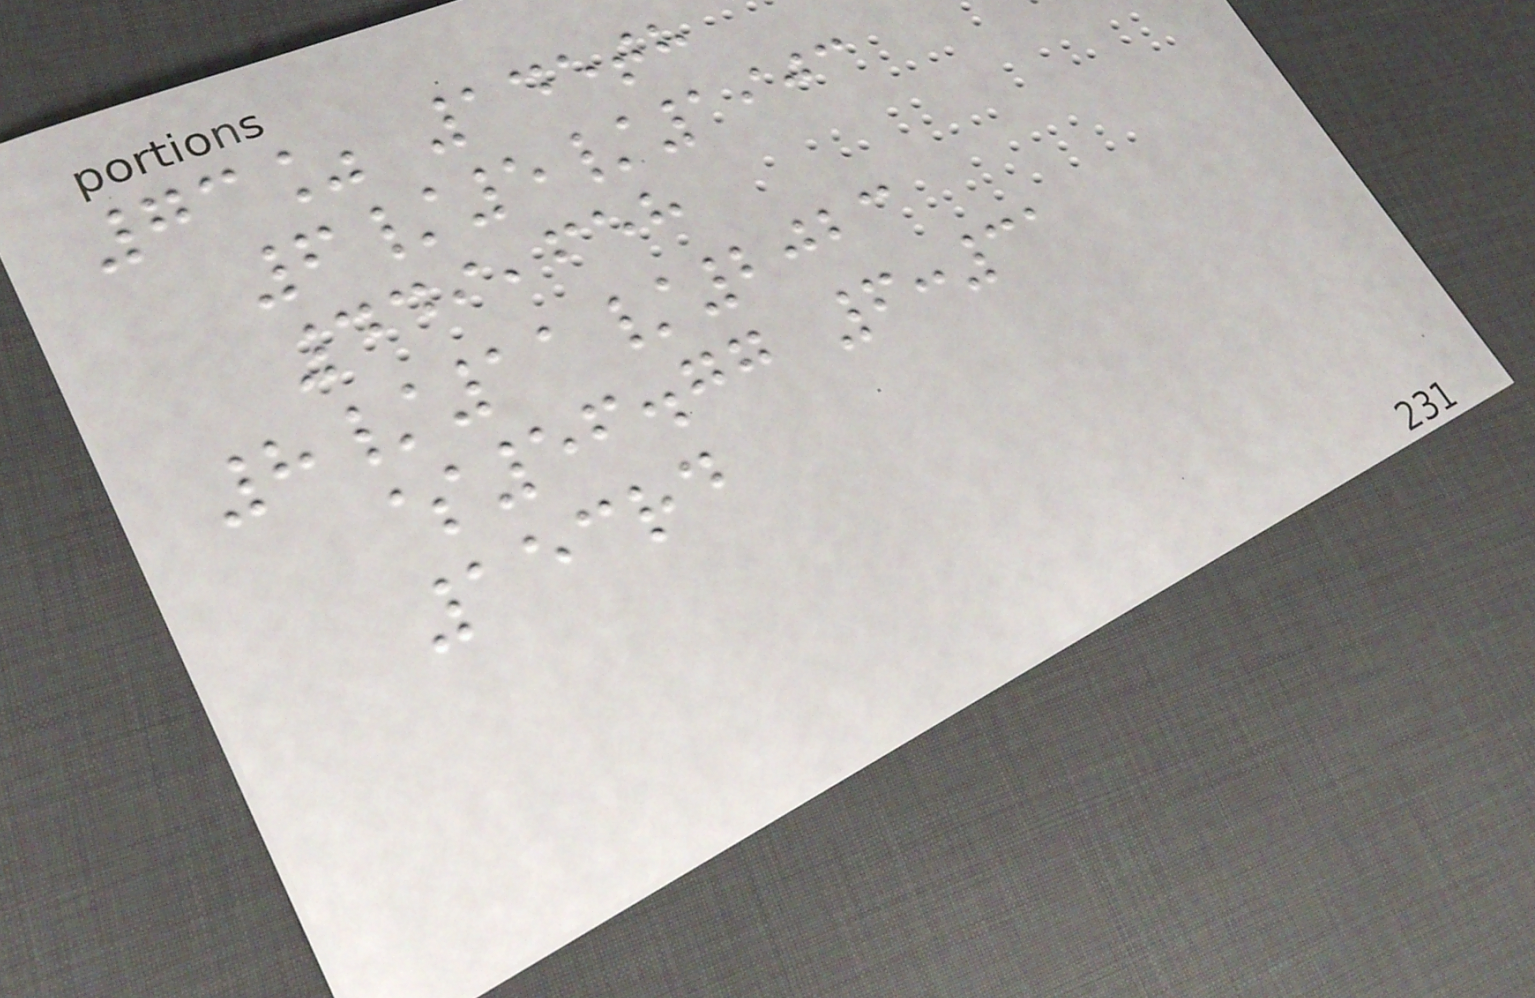73% 145th
6/5/1903
449,658
8/11/2023
$56.77 6:31
153rd
